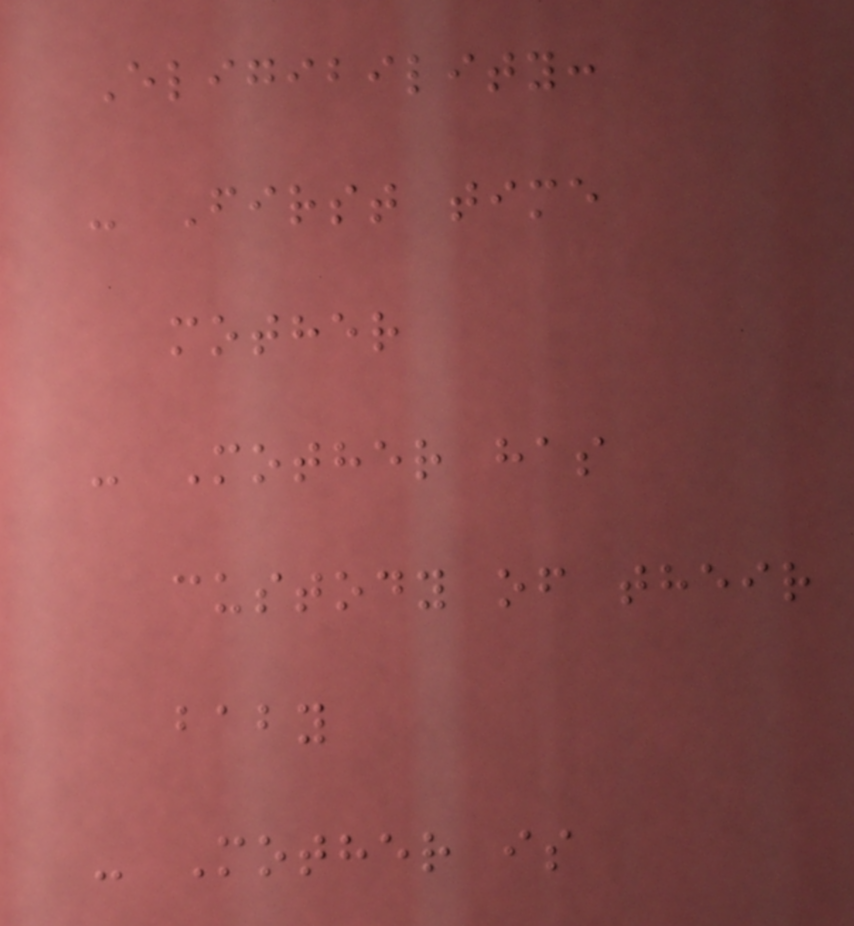Eligibility:
- First time
mother
- Mother has
custody of their
baby
- Mother is
